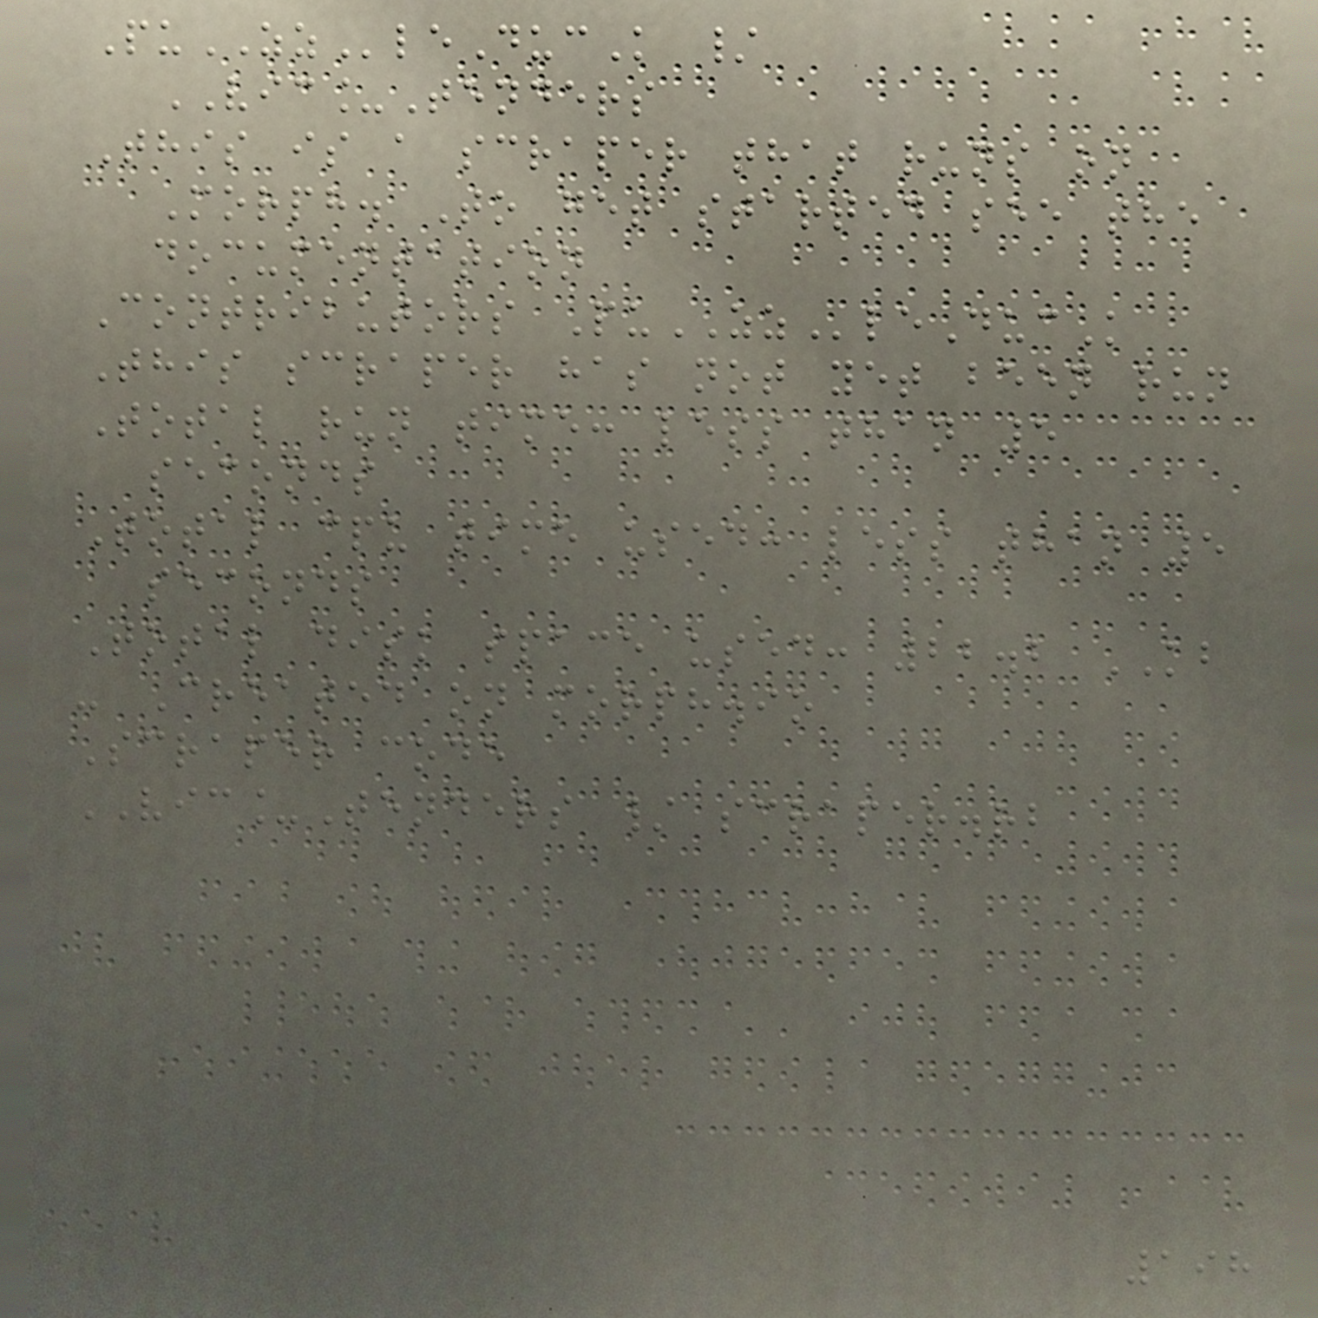PuZZleDucK /
VIC_Tenders
This is a scraper that runs on
Morph. To get started see the
documentation
Contributors PuZZleDucK
This scraper has not yet been run
Total run time: less than 5
seconds
Total cpu time used: less than 5
seconds
Total disk space used: 22.2 KB
- Created on morph.io
Scraper code
VIC_Tenders / scraper.rb
198
